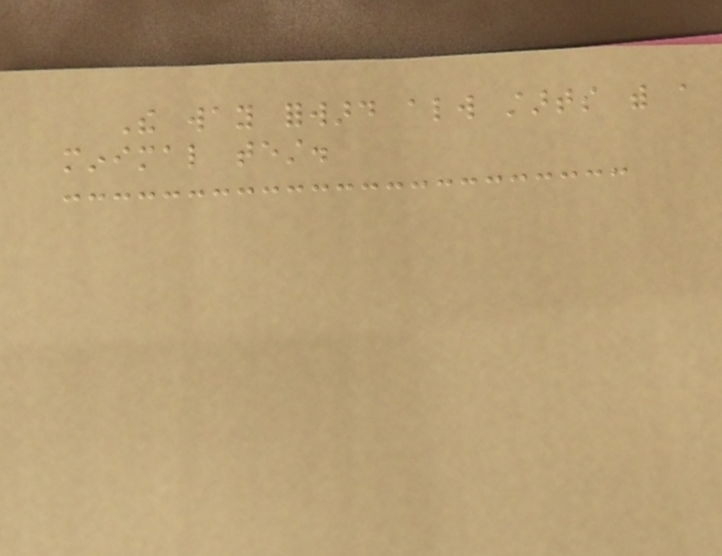The way forward always starts with a
minimal test.
